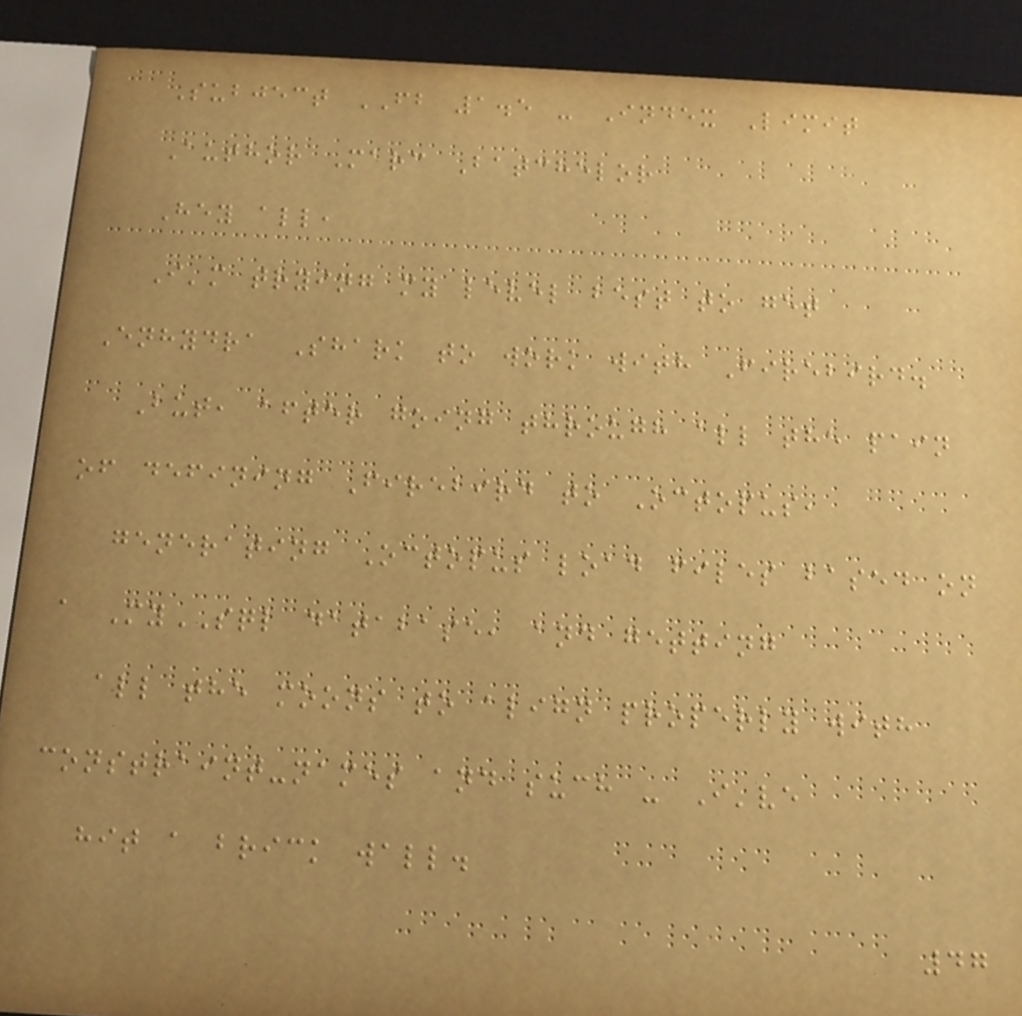Subject FB 1.5 - Index Limit
Author Marc Batchelor
Hey all,
I'm trying my level best to get
Enhydra Shark to work with Firebird.
But, after going through all the pain
of defining Firebird to Octopus,
generating Octopus load files based on
a MySQL database, and getting
all the moons to align properly with
constraint-names and such - I've
hit a brick wall.
47
